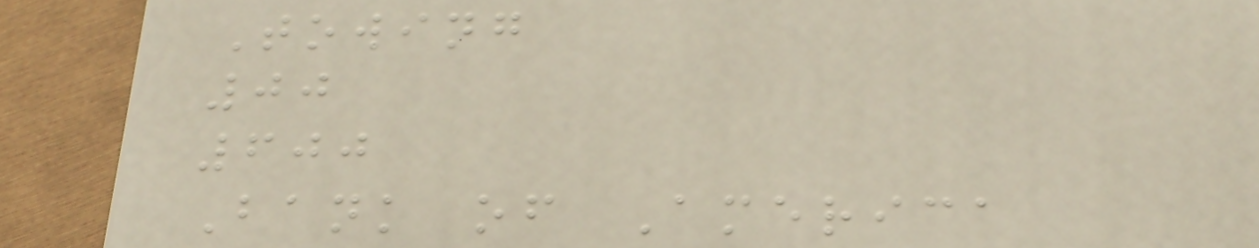Towing
00
600
Bank of America
